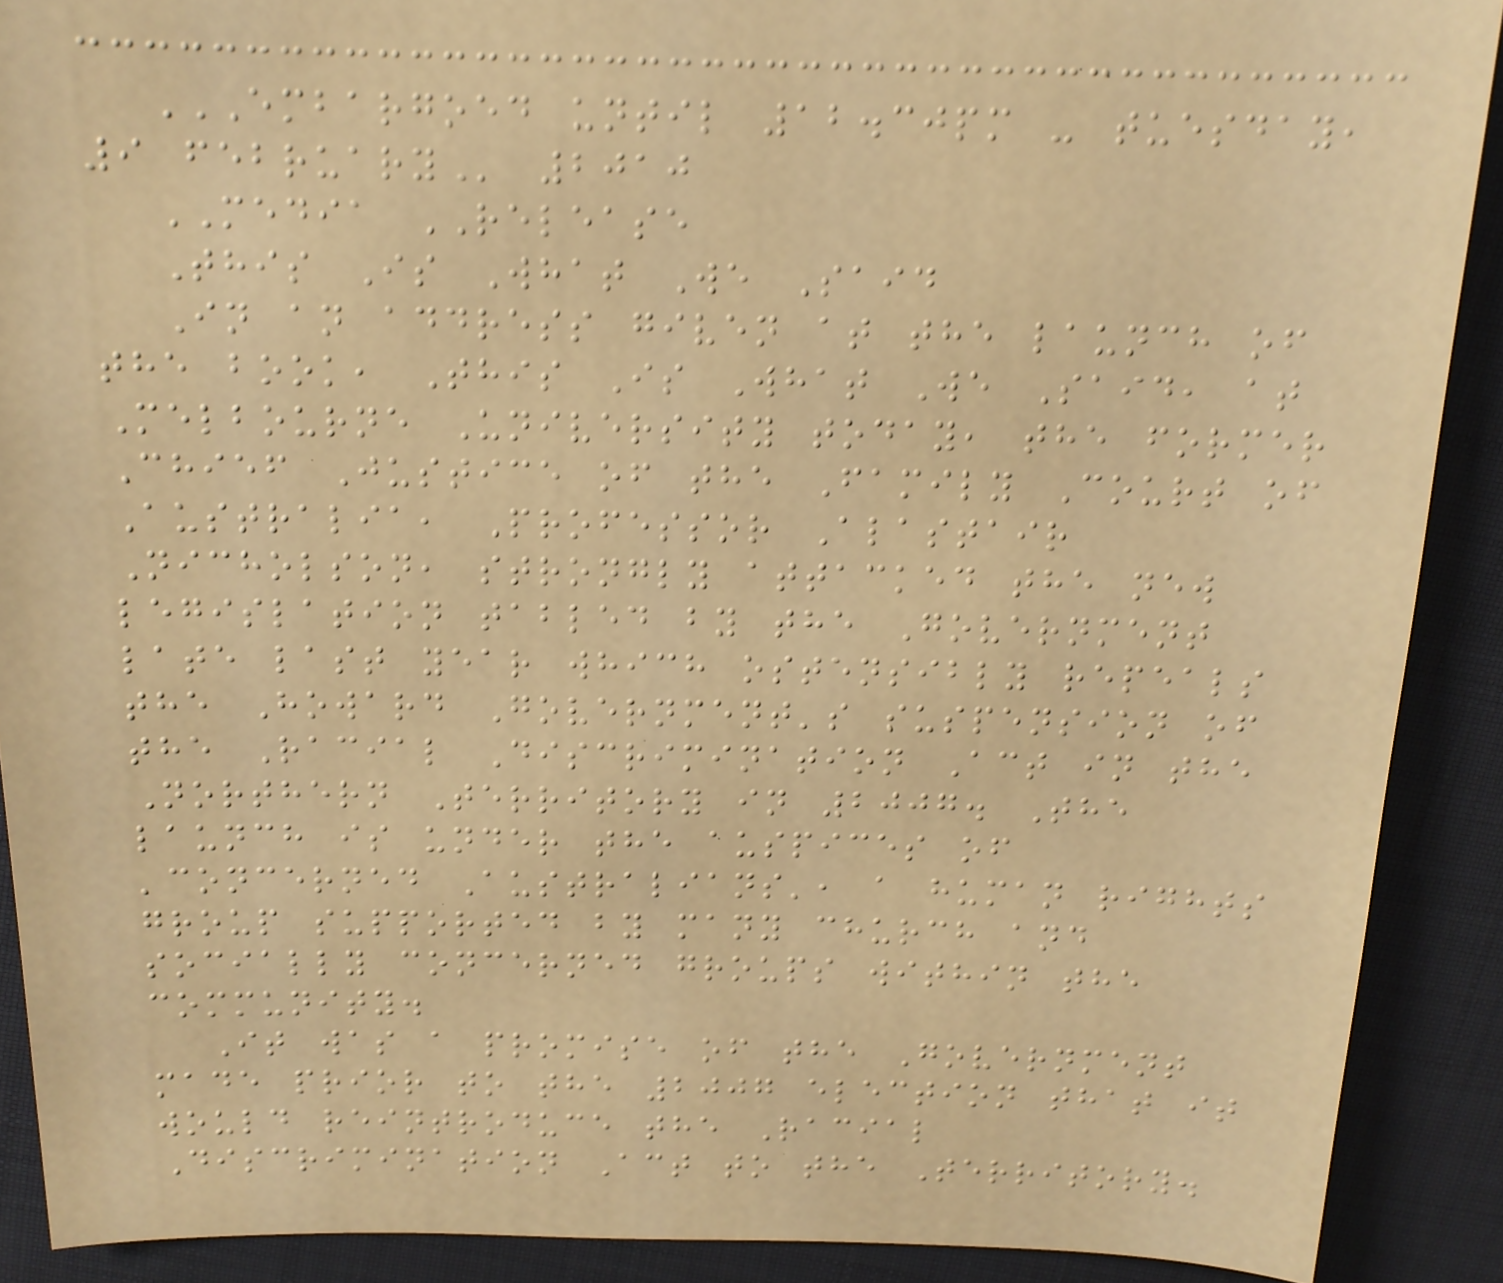EMBARGOED UNTIL 12.30PM - TUESDAY,
9 FEBRUARY 2010
MEDIA RELEASE
This Is What We Said
In an address given at the launch of
the book, This Is What We Said, at
Melbourne University today, the former
Chief Justice of the Family Court of
Australia, Professor Alastair
Nicholson, strongly attacked the new
legislation tabled by the Government
late last year which ostensibly repeals
the Howard Government's suspension of
the Racial Discrimination Act in the
Northern Territory in 2007. The
launch is under the auspices of
'concerned Australians', a human rights
group supported by many church and
socially concerned groups within the
community.
It was a promise of the Government
made prior to the 2007 election that it
would reintroduce the Racial
Discrimination Act to the Territory.
